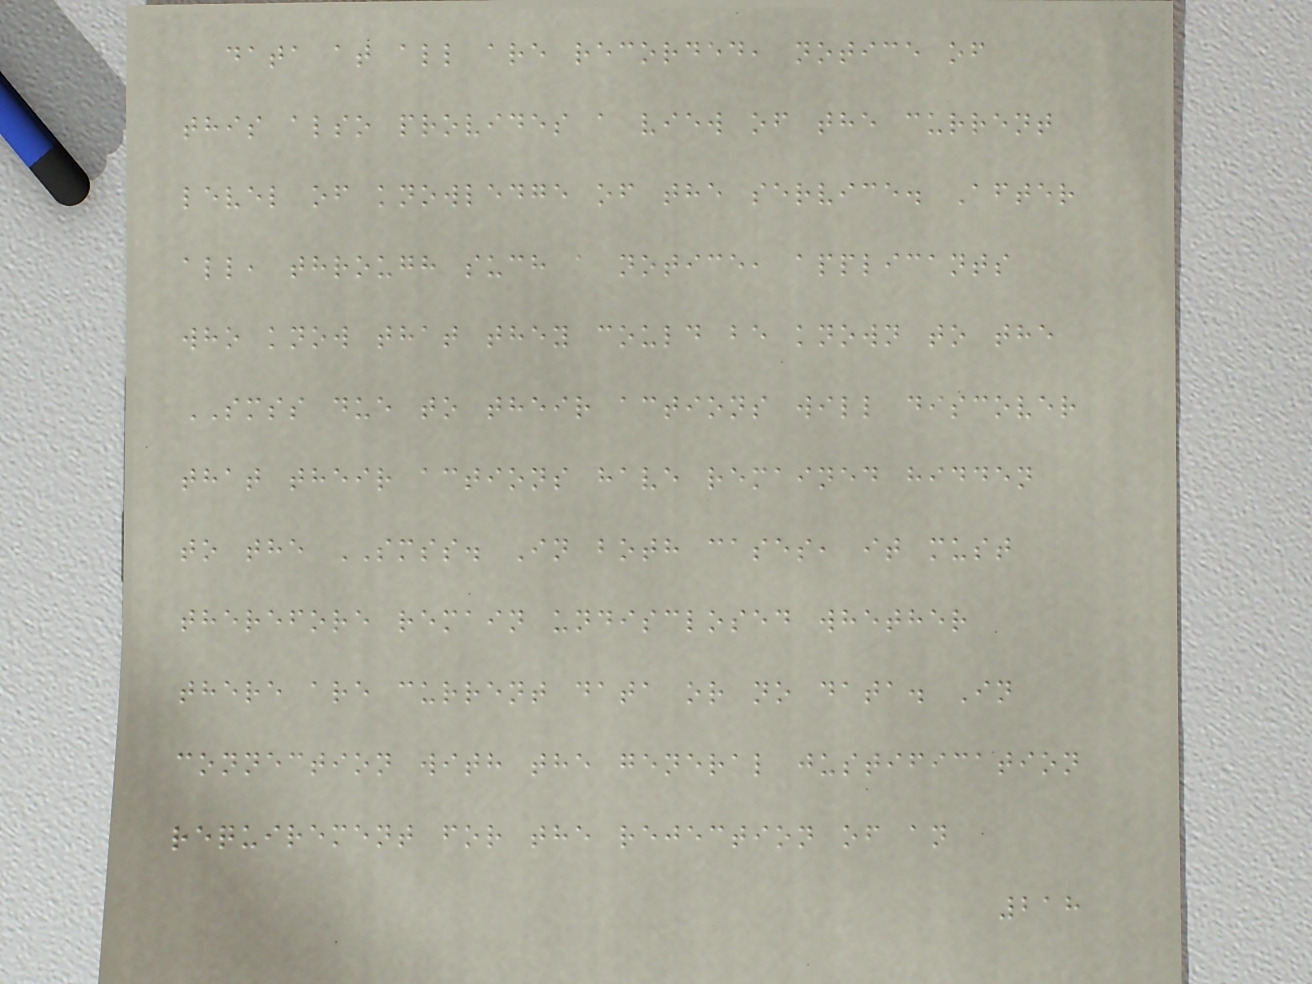data at all are recorded, notice of
this also provides a view of the current
level of knowledge of the service. After
all, through such a notice, applicants
who know that they could be known to the
SMSS due to their actions will discover
that their actions have remained hidden
to the SMSS. In both cases, it must
therefore remain undisclosed whether
there are current data or no data. In
connection with the general justification
requirement for the rejection of an
218
